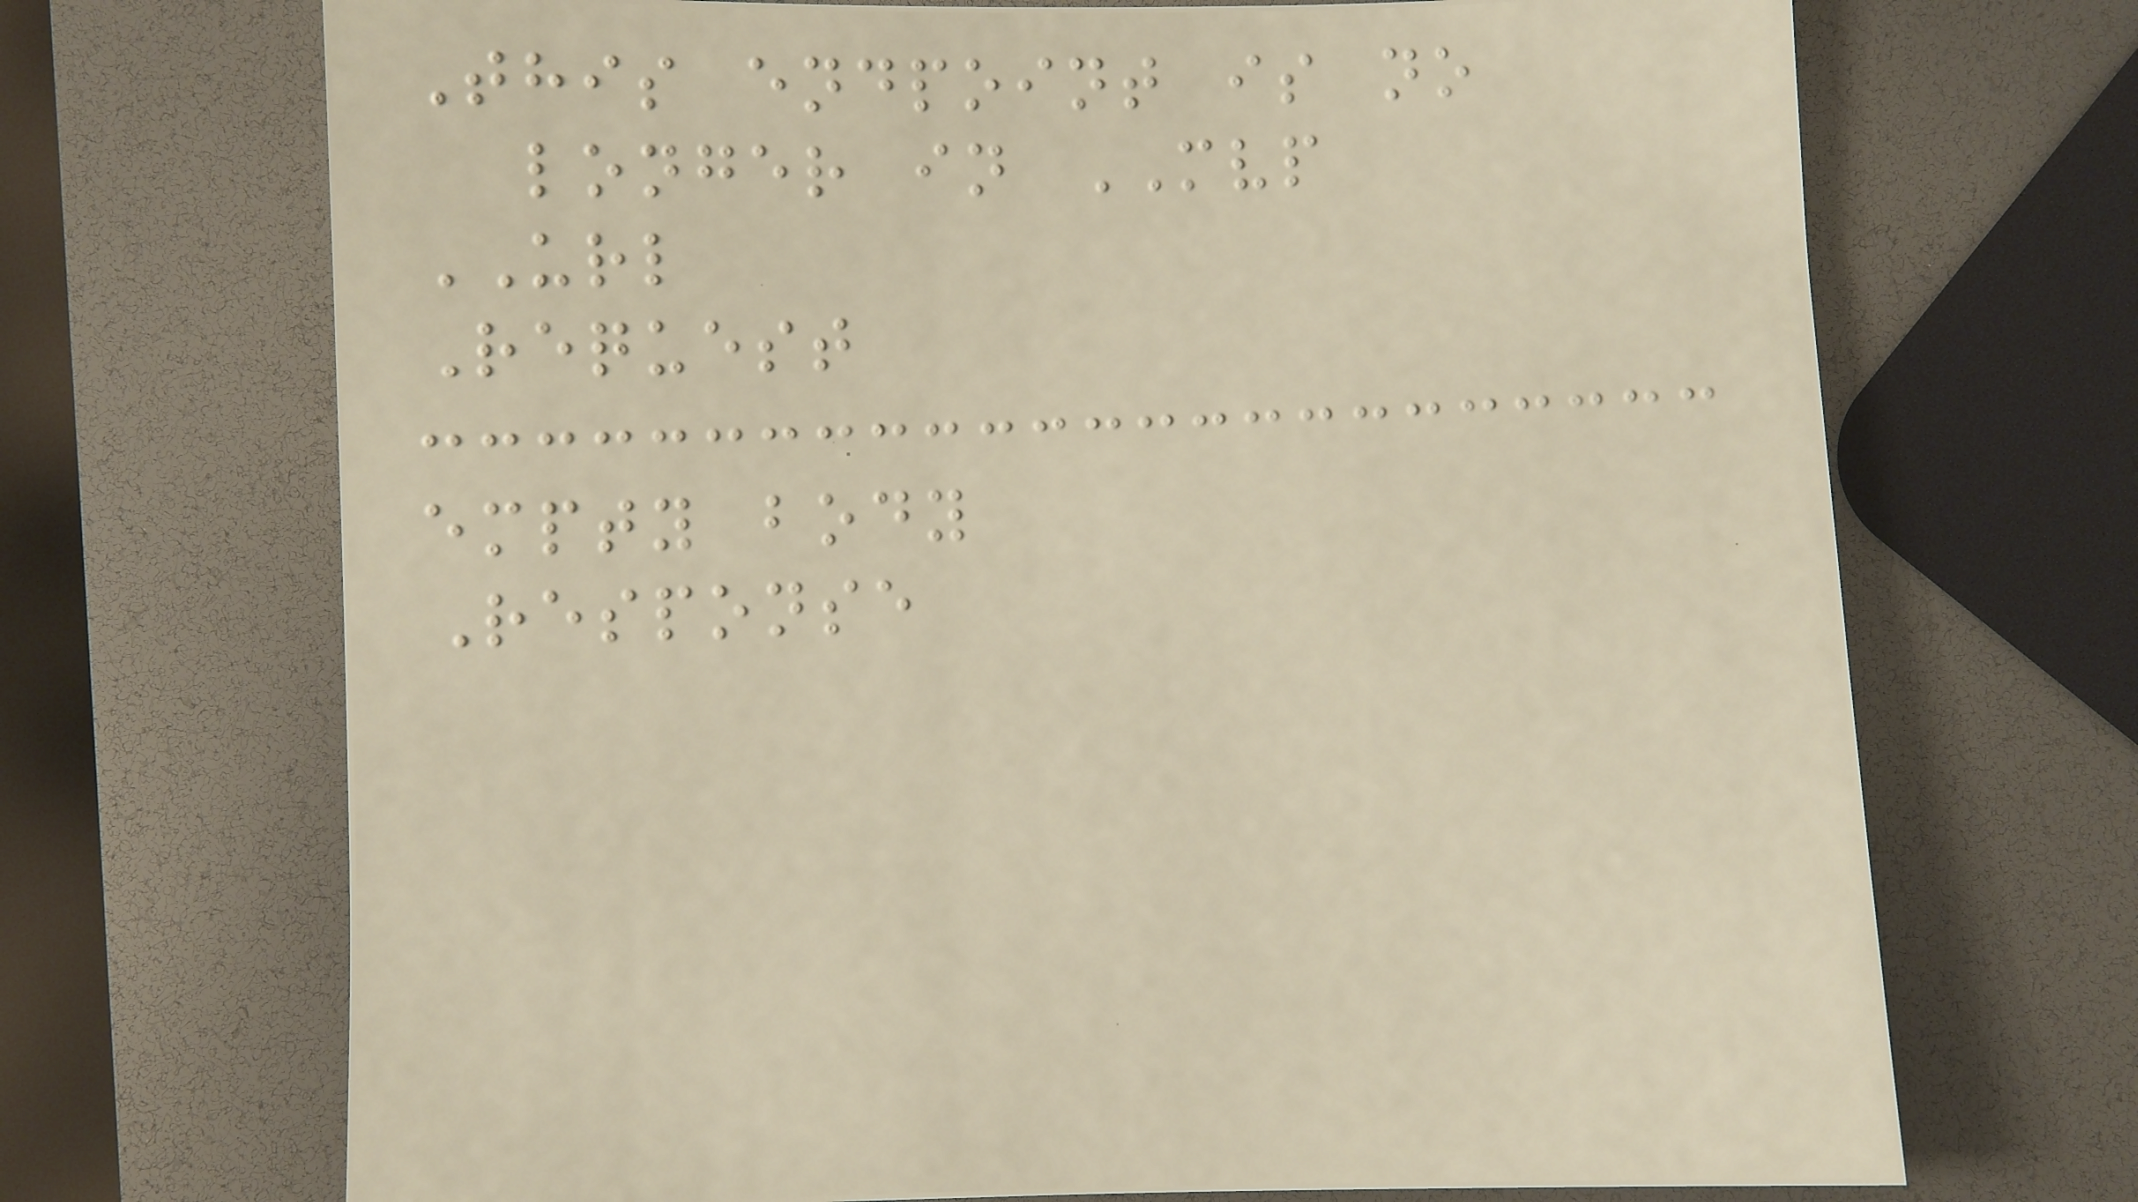This endpoint is no
longer in MVP
URL
Request
empty body
Response
